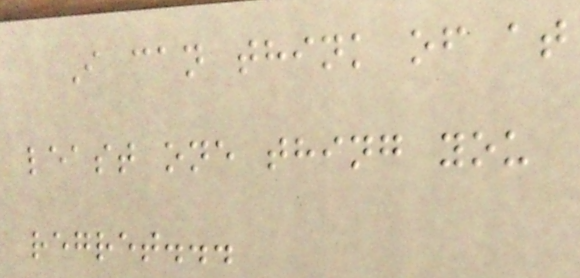I can think of at
least one thing you
regret...
